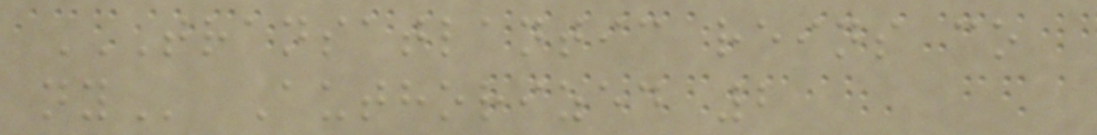TRANSATLANTIC REINS CO
NY Authorized 2
